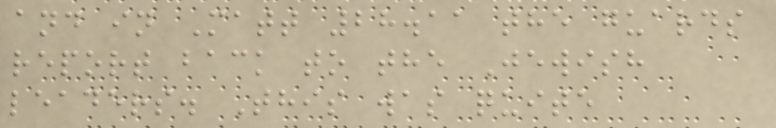and in Matt 28.11 the guards
report back to the Jewish
leaders. This was quite
